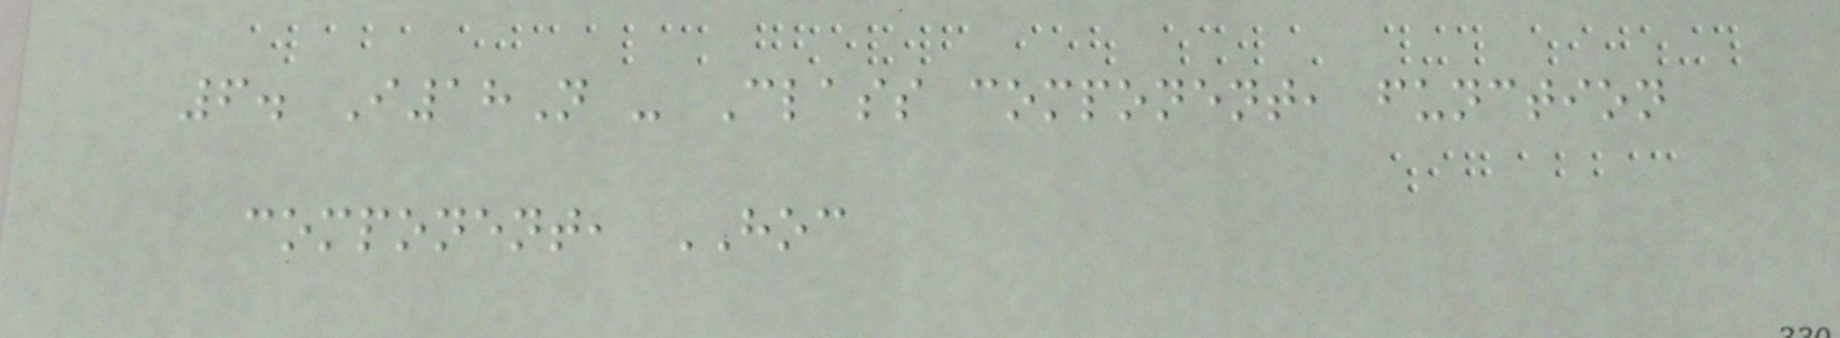6. I18N - Class component, function
component, HOC
